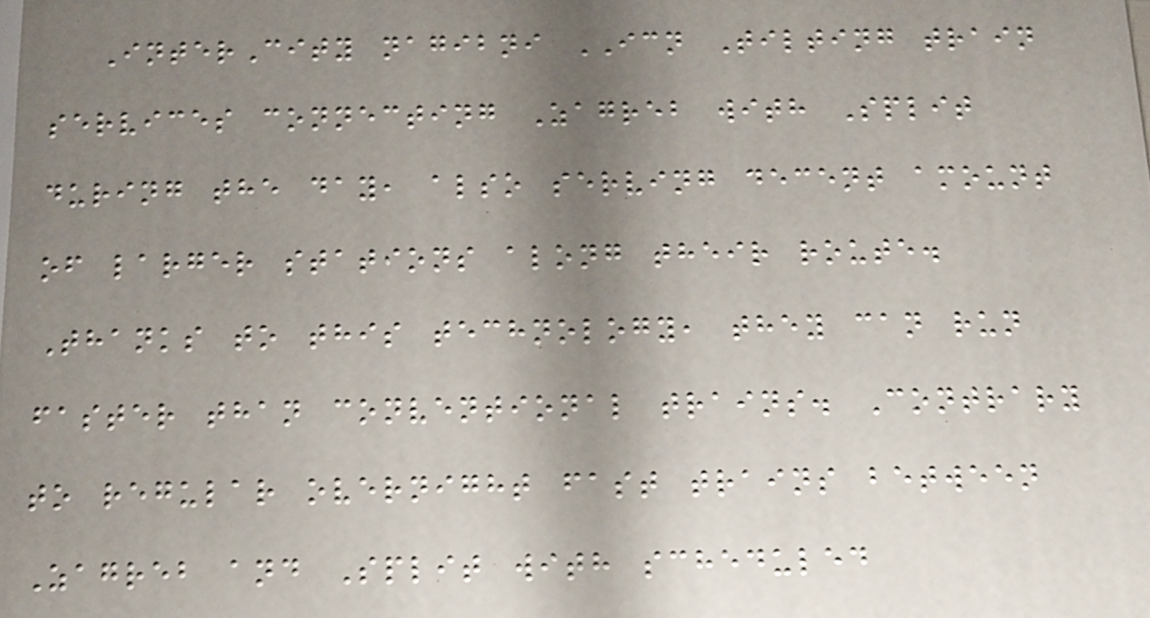InterCity nagibni ICN Tilting train
services connecting Zagreb with Split
during the day, also serving decent amount
of larger stations along their route.
Thanks to this technology, they can run
faster than conventional trains. Contrary
to regular overnight fast trains between
Zagreb and Split with scheduled
